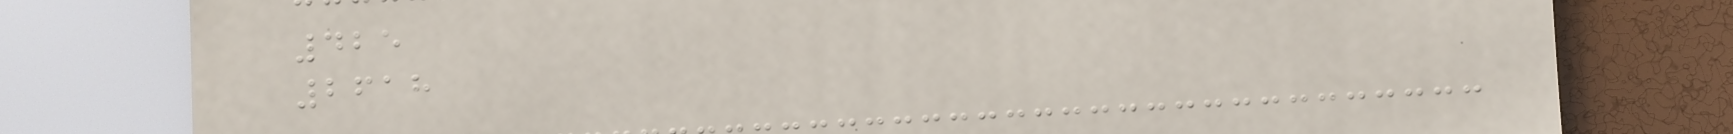425
2618
